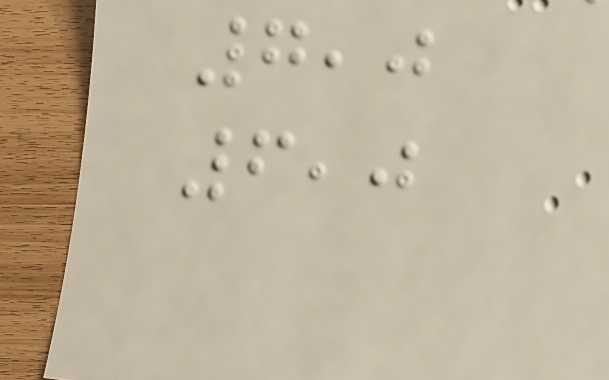7,0
6,0
